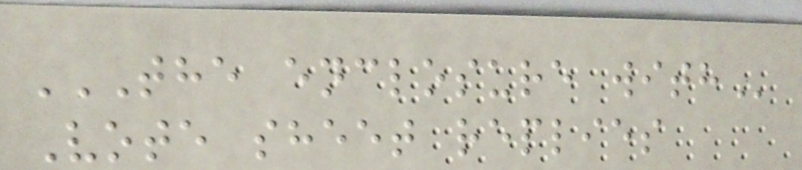THE ENCLOSURE WITH
Vote sheet replies
